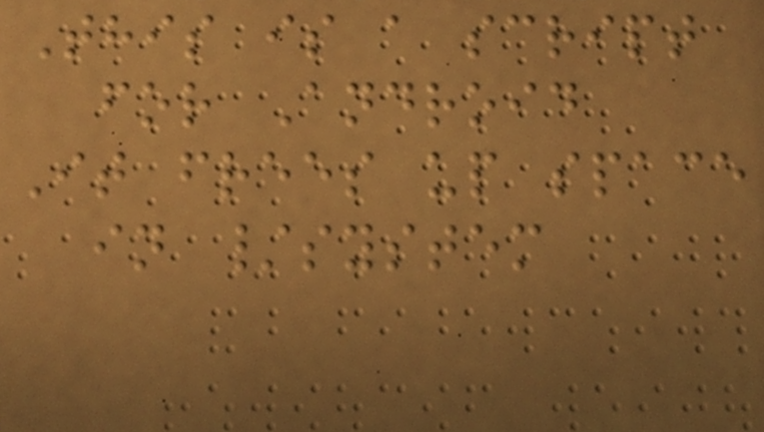This is a script
for Android
It frees up space
in /system
